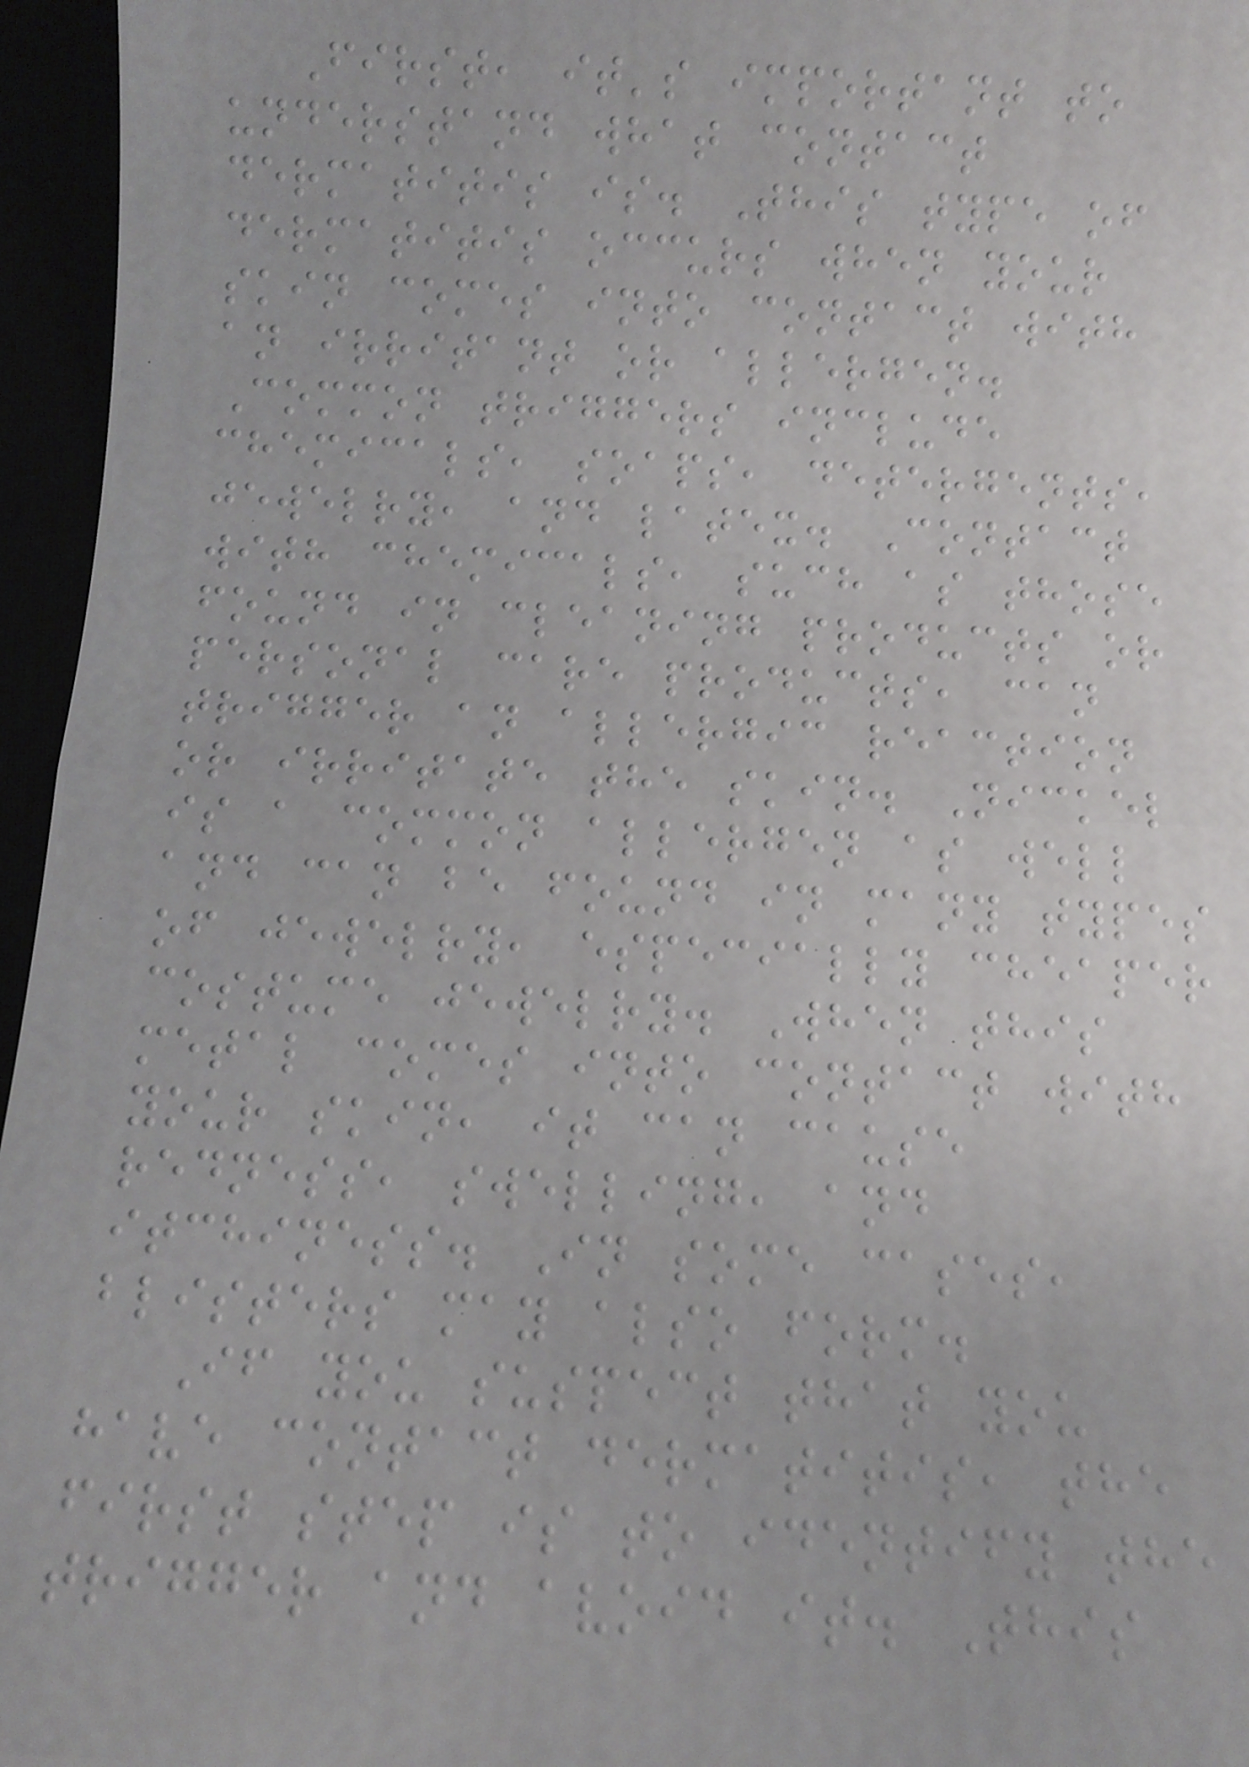First, it's important to
understand what contact
dermatitis is. This type of
dermatitis occurs when your
skin comes into contact with
an irritant or allergen.
Common triggers include
chemicals, soaps, detergents,
jewelry, and latex. Contact
with chemicals, such as those
found in cleaning products or
personal care products, can
trigger an allergic reaction
or irritate the skin. Nickel
is a common allergen as well
and can be found in many types
of jewelry, especially cheaper
costume jewelry. When this
metal comes into contact with
your skin, it can cause
redness, swelling, and
itchiness. In some cases,
blisters may also form.
If you suspect that you
have contact dermatitis, the
first step is to identify the
trigger and avoid it. This
